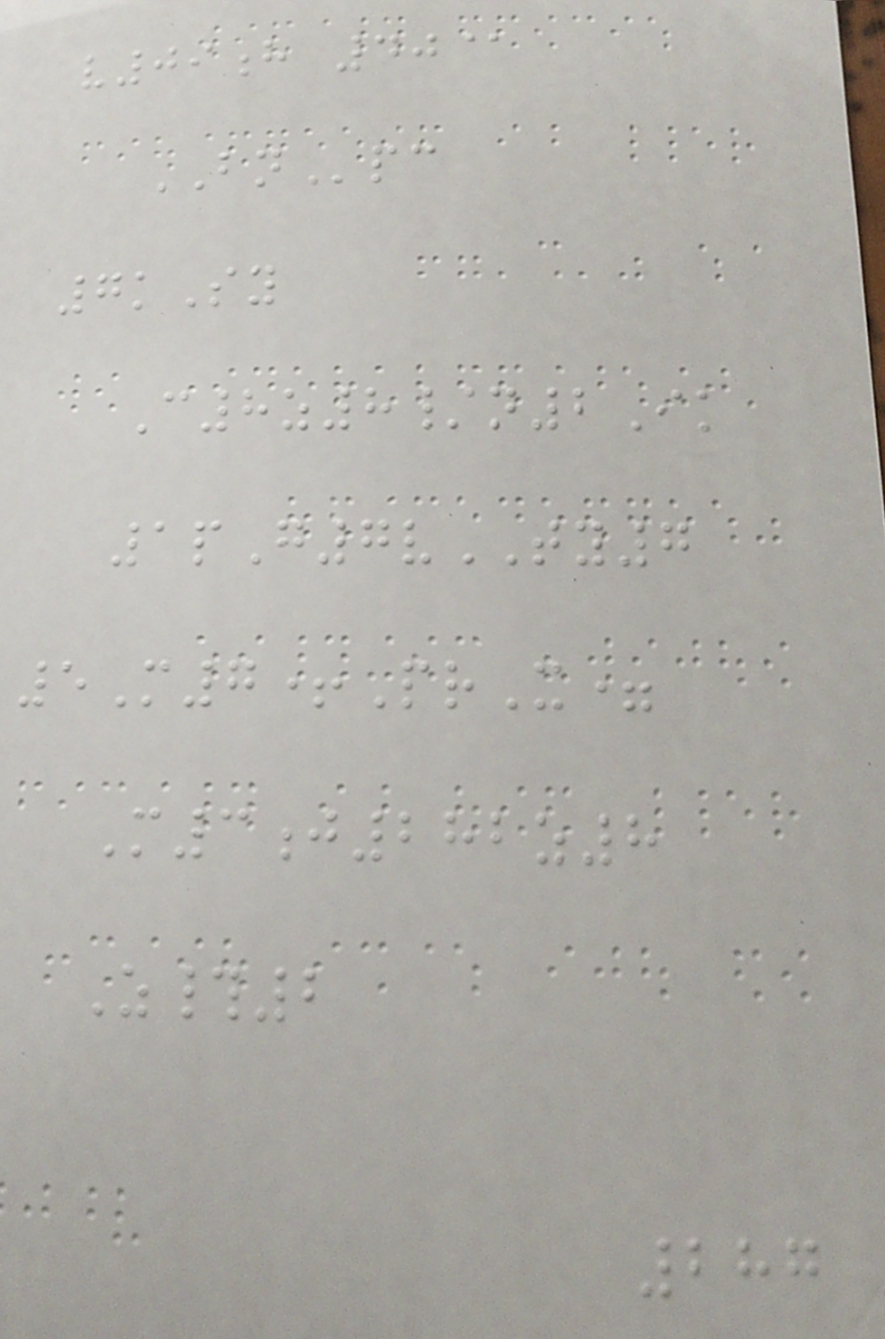v09h 40@
BNpc
7kSy
C8z8/n2Ik
1pG7vTY7
5M7+PrX=
M3j282z8
Z#2
287
